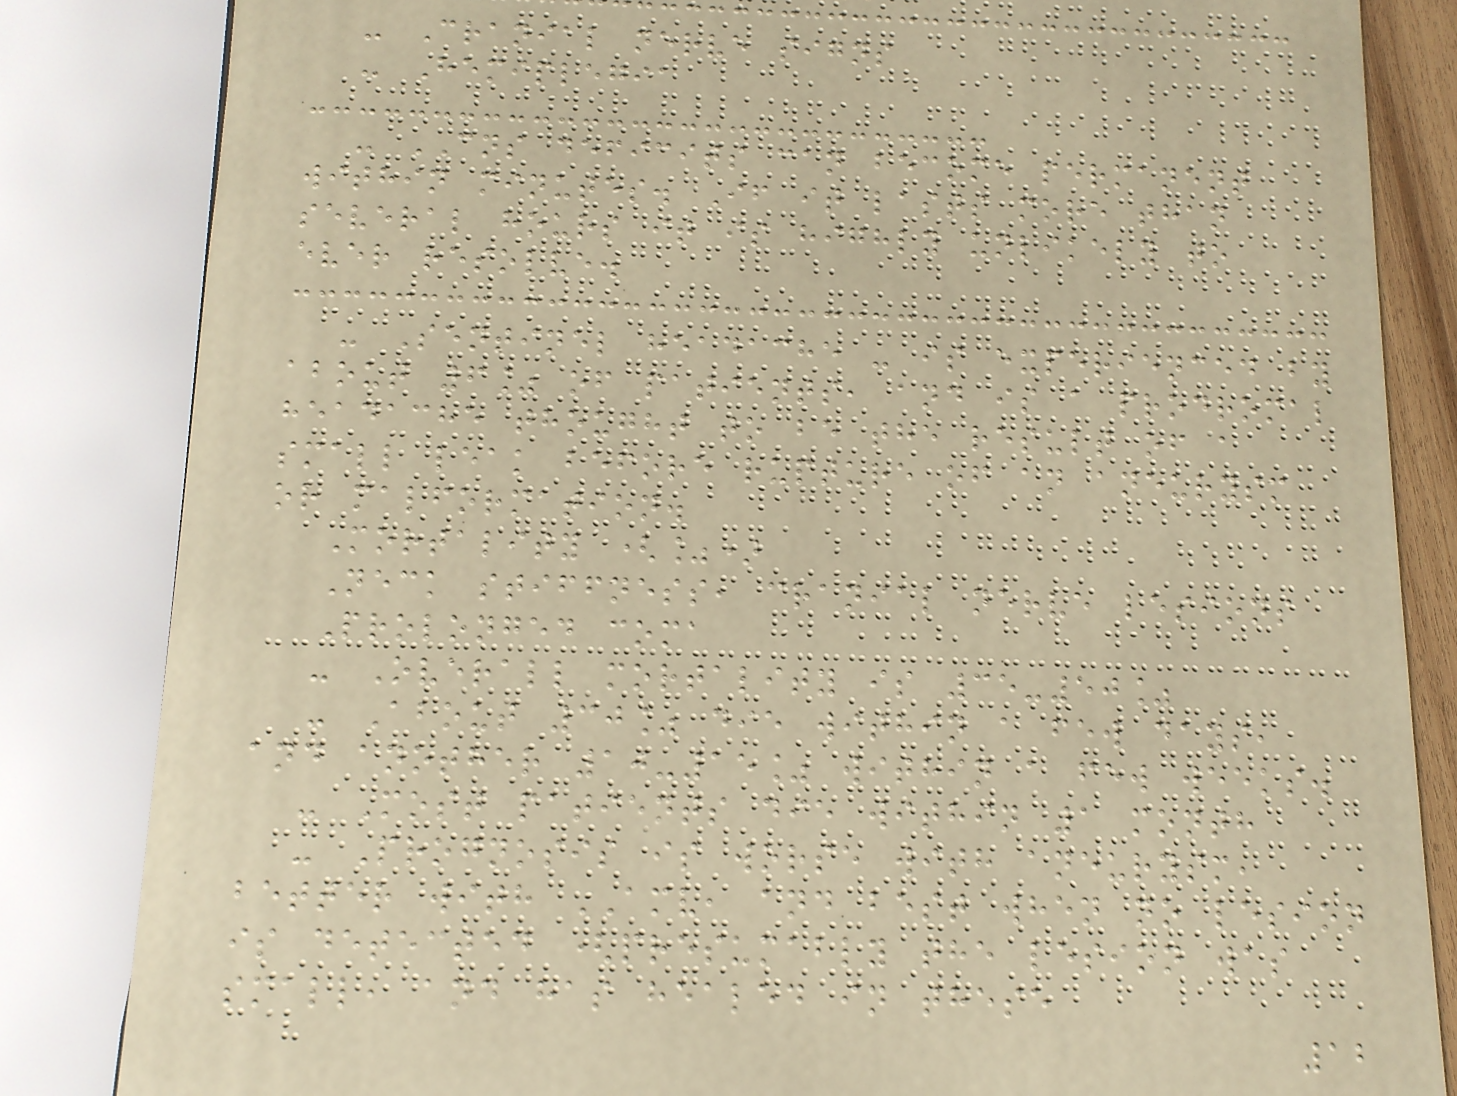- Cranial nerve signs
- Hemiplegia
- CNS deficits can become permanent
within minutes. If it lasts more than
several hours it is highly unlikely to
ever resolve.
- Sentinel headache - is experienced by
about 6% of patients, and is a prodromal
headache thought to be the result of a
small leak before rupture of an aneurysm
or malformation.
Mortality (%)
Neck stiffness, cranial nerve lesions
Prolonged coma
- Overall mortality is 35-50%
- About 30% die within a few days,
and another 10-15% within a few weeks.
- Most patients die within 1 month
- Prognosis is worse with aneurysm,
better with AMV, and best when no lesion
is detected (presumably the lesion was
small, and has healed in these
12
